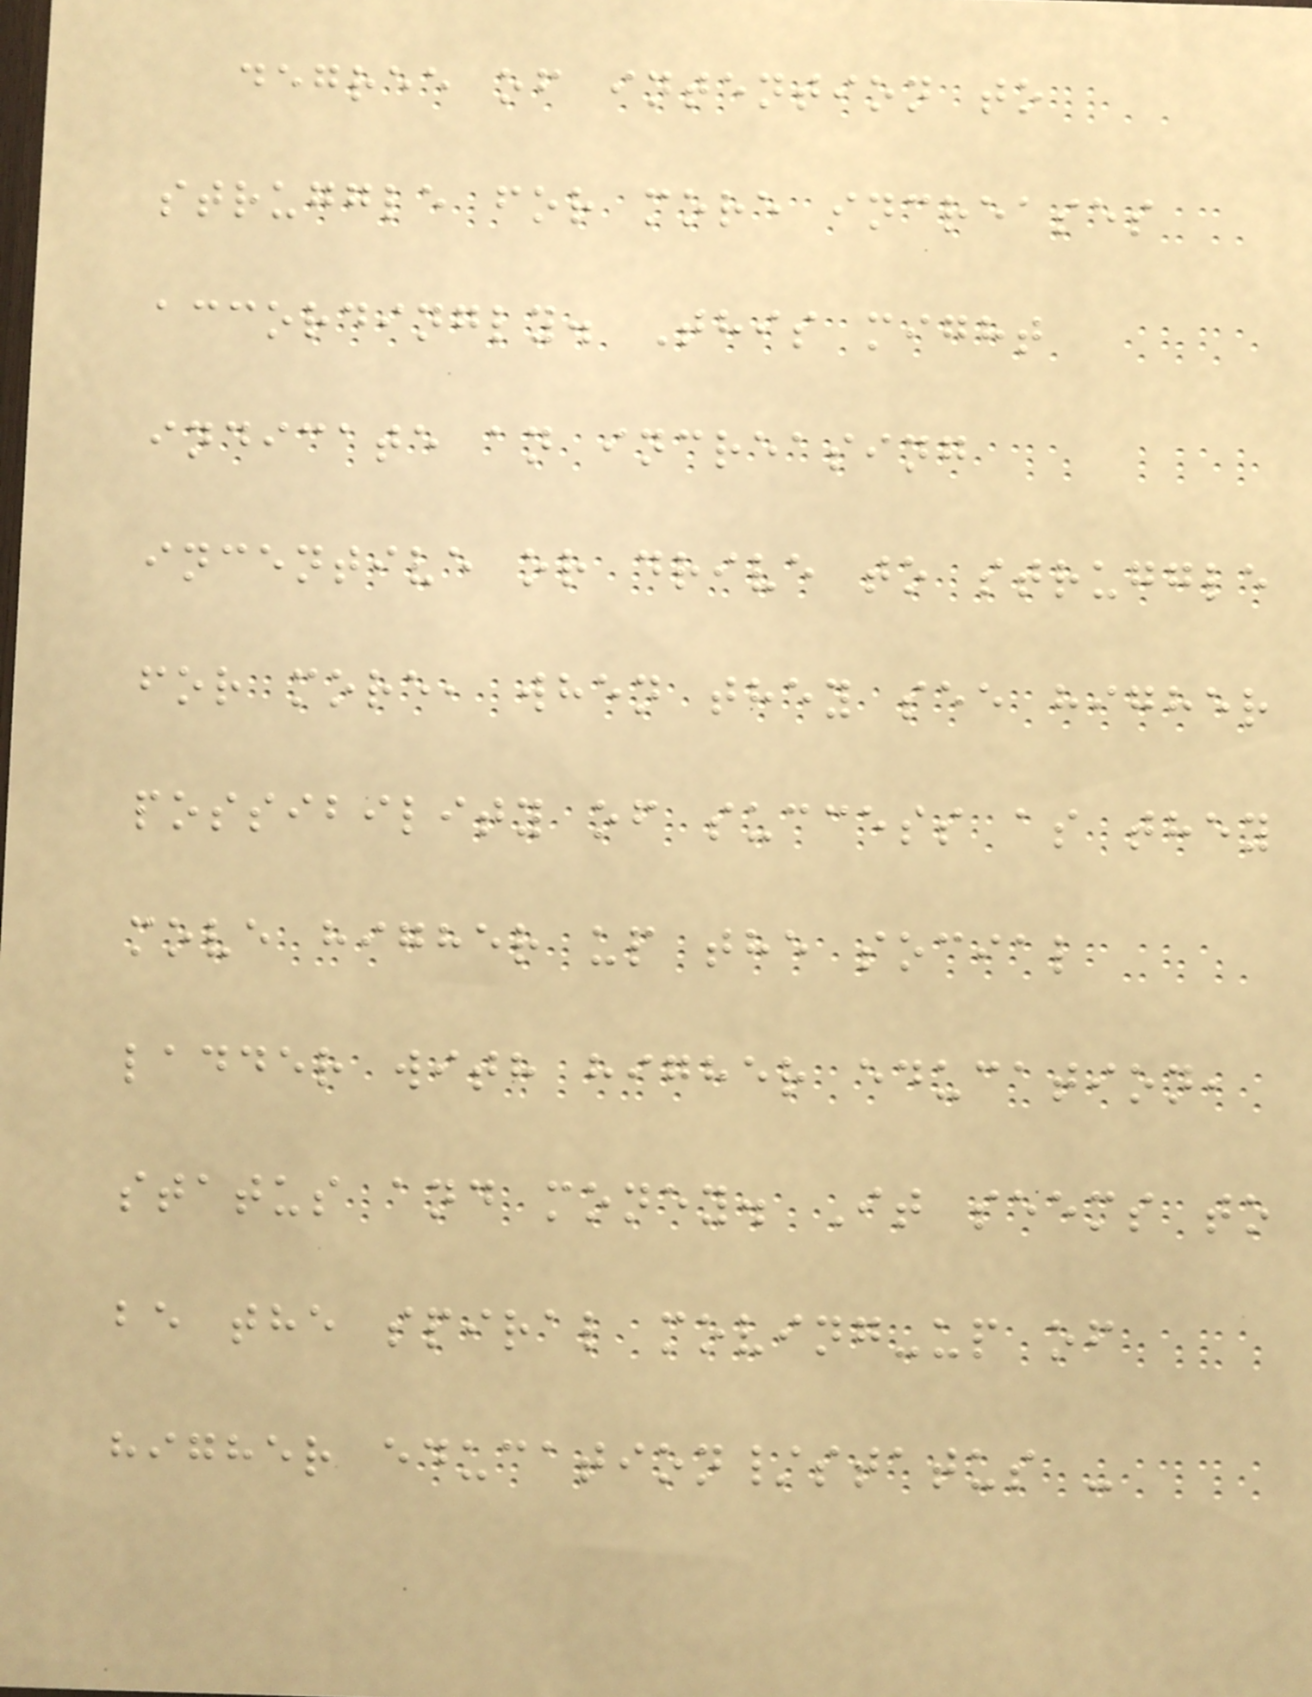degree of intention to
struggle for more increases
accordingly. This might
indicate an increasing
incentive or drive to struggle
for more, when they see higher
possibility of success as they
move higher up the social
ladder with higher education,
status and money. It seems to
be the spiral moving-up of
higher education/status -
